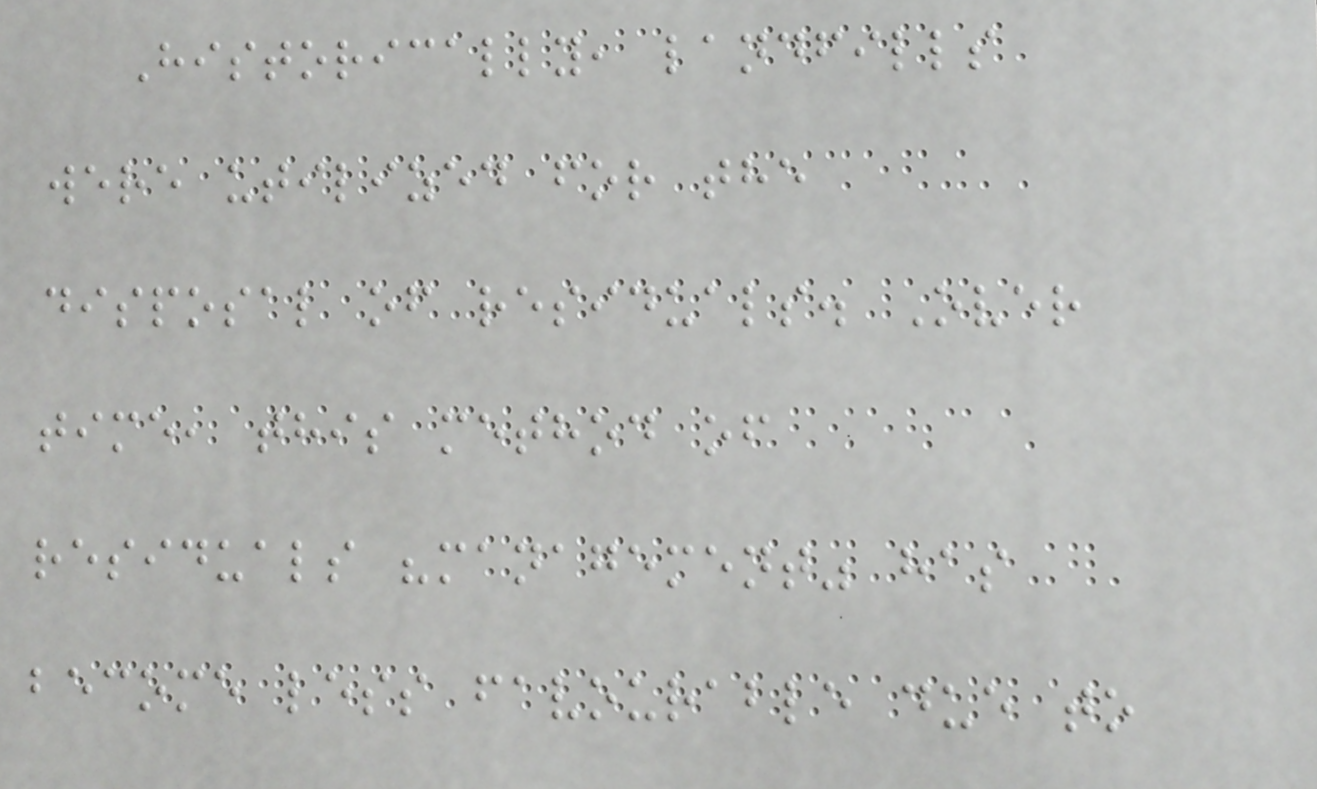Historically, landfills
were utilized for the
disposal of residuals. Over
time, this method of
residuals "management" has
become less favourable due to
